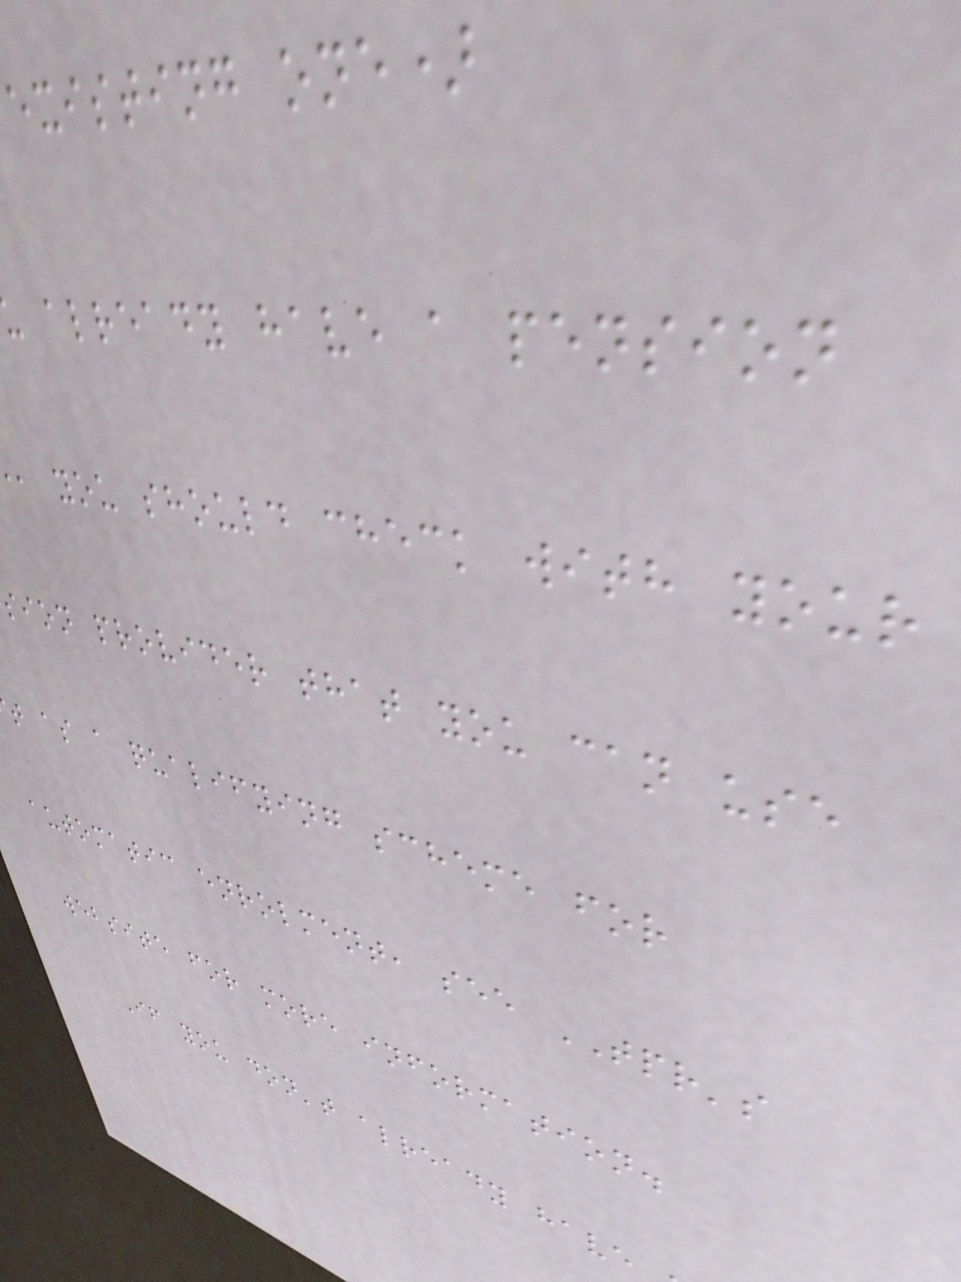existing one)
already have a pension
, you should check with your
sion provider that you can use
t as a qualifying scheme for
automatic enrolment, see TPR's
website for more information.
If you don't already have
